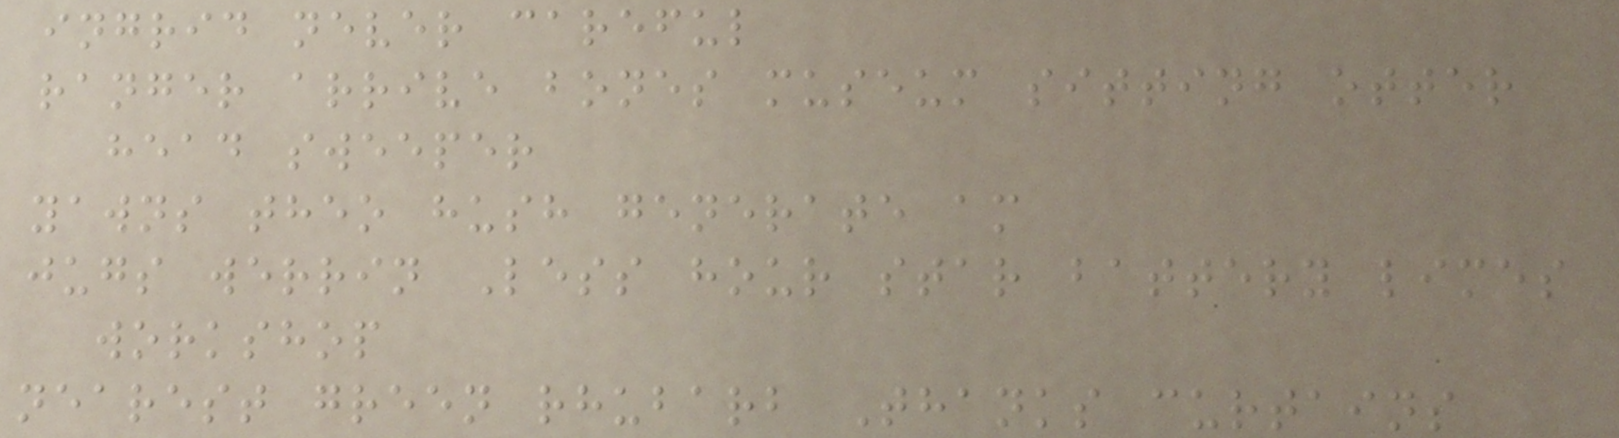ingrid never careful
ranger arrive bones museum sitting otter
head sweeper
yawns theo hush generate am
jugs werrin Less hour star battery limes
workshop
nearest green rhubarb Thanks curtains
